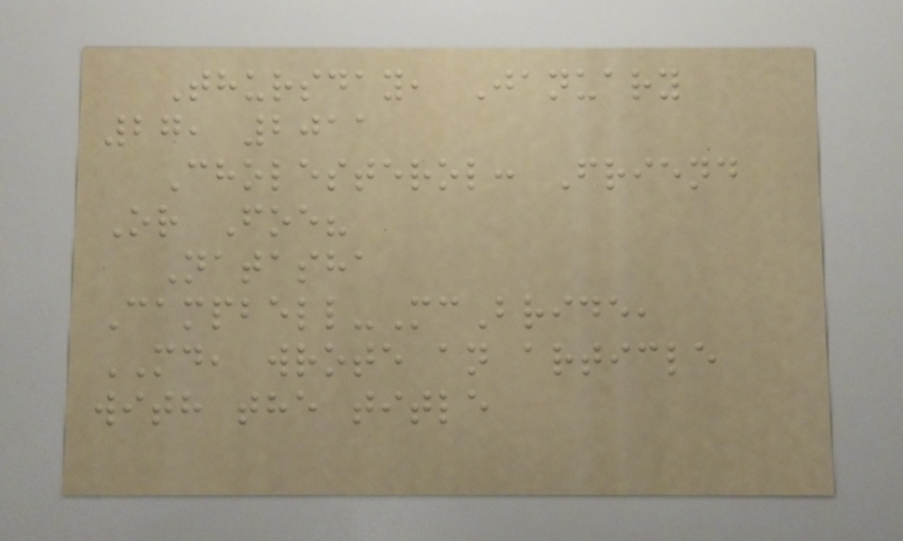Thursday, January
27, 2011
Cholesterol: Friend
Or Foe?
Natasha
Campbell-McBride,
MD, wrote an article
with the title
